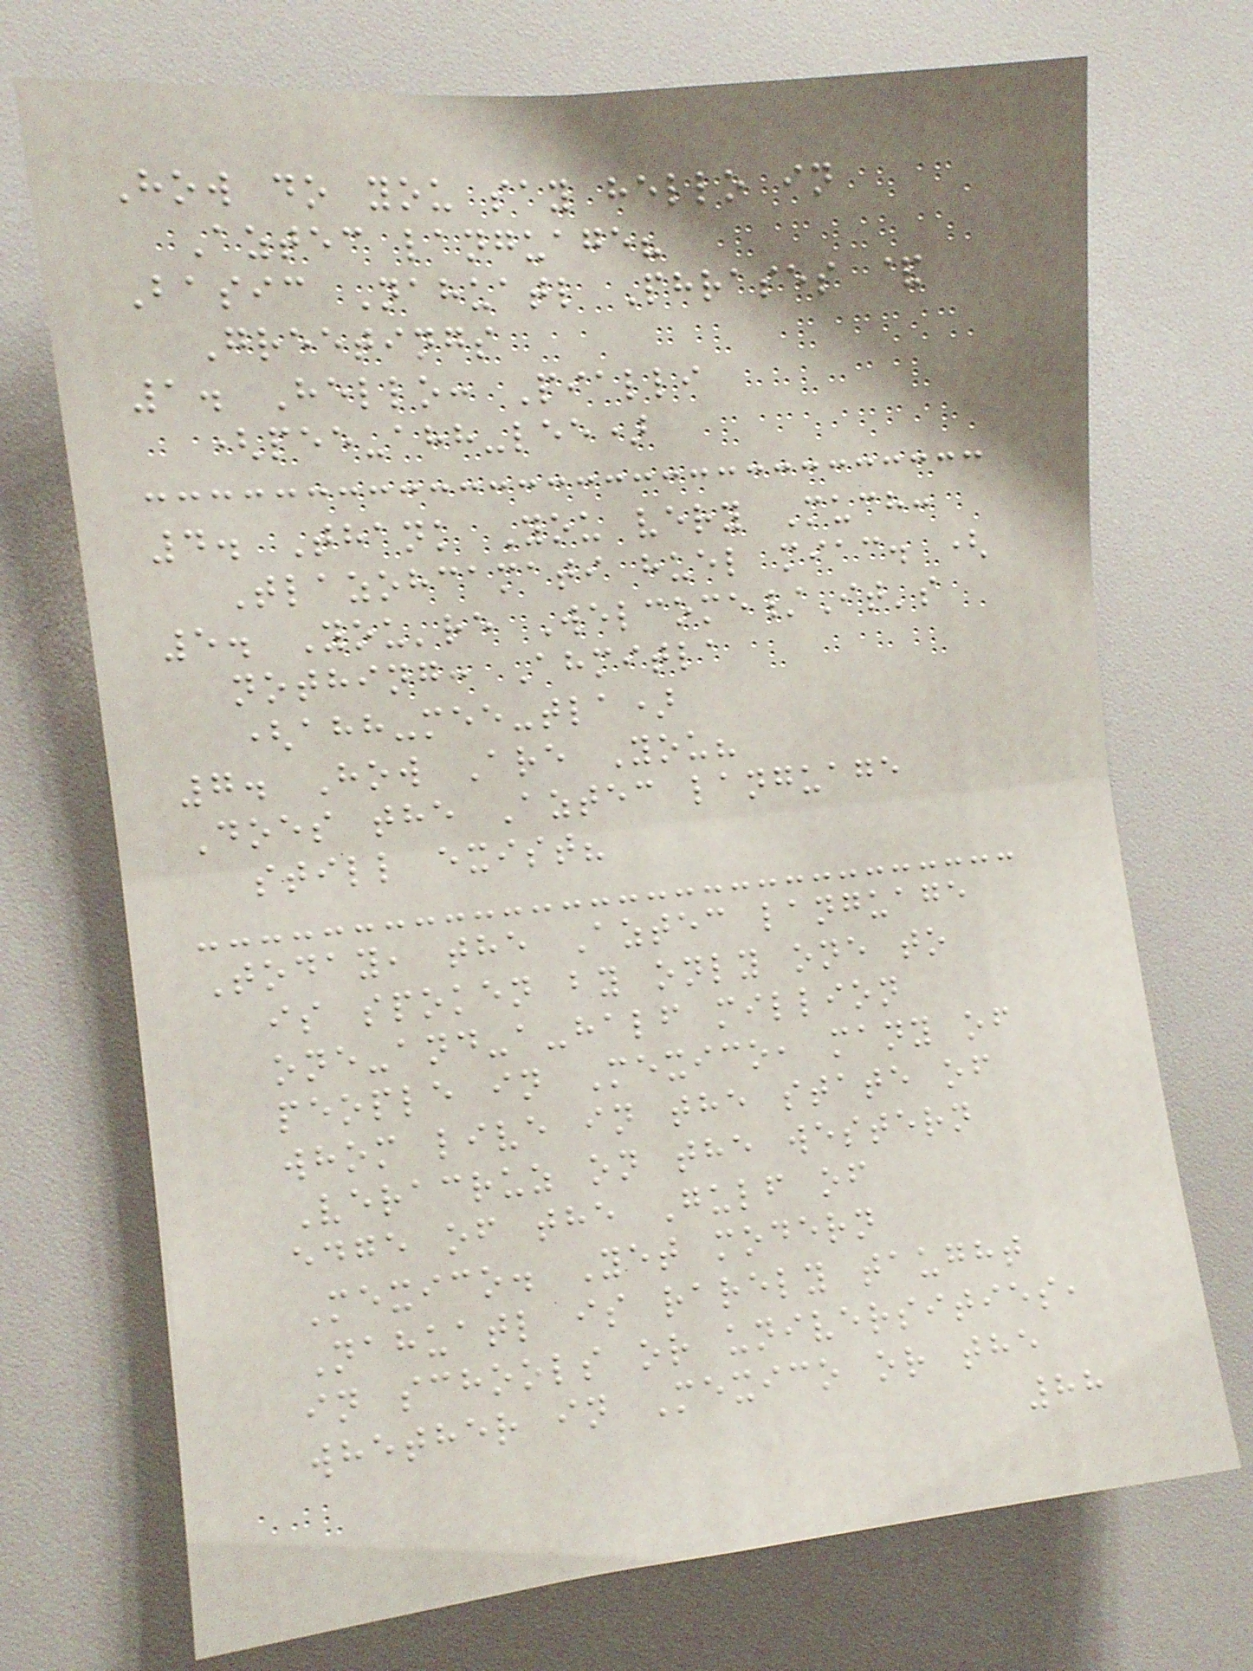How do you say hello in
Aztec language?
Basic Nahuatl Phrases &
Greetings
1. Hello: Pialli
(pee-ahh-lee)
4. Thank You very Much:
Tlazohcamati huel miac. (
5. You're Welcome/It's
nothing: Ahmitla
(ahh-mee-tla)
7. How Are You?
Does the Aztec language
still exist?
Today, the Aztec language
is spoken by only one to
one-and-a-half million
people in Mexico, many of
whom live in the state of
Veracruz on the western
edge of the Gulf of
Mexico. Yet modern
Nahuatl is rarely taught
in schools or universities,
whether in Mexico or the
88
